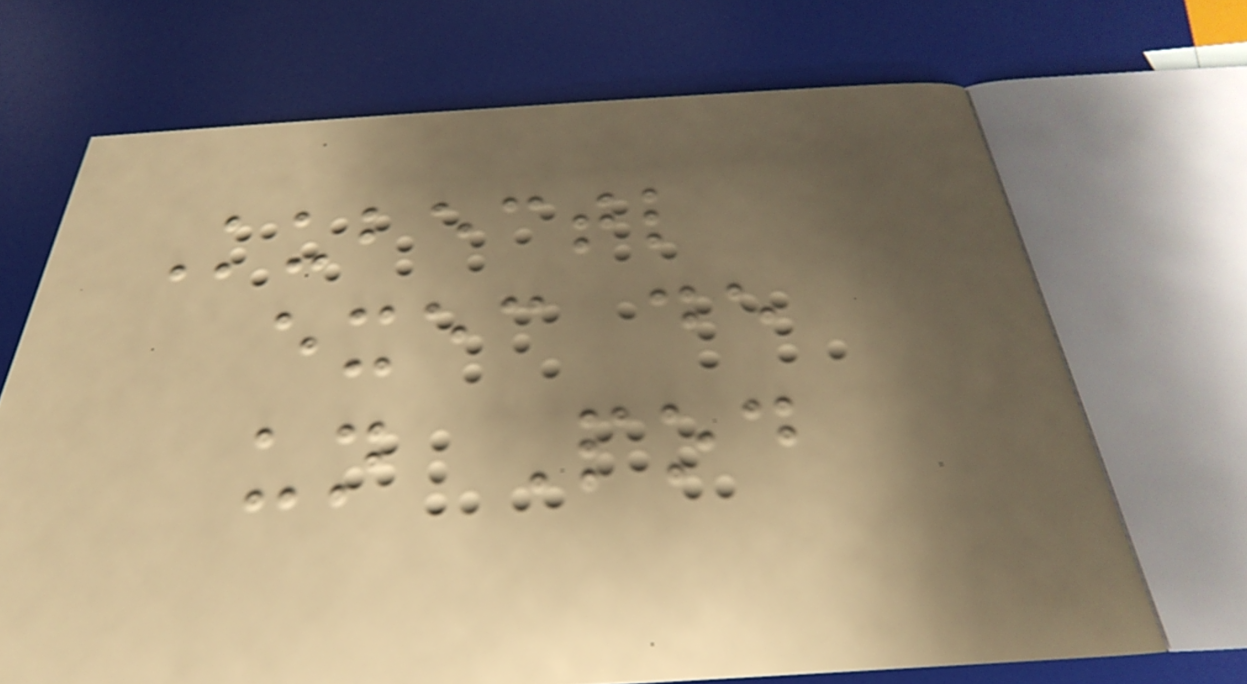Kubectl
exec de
un Pod
